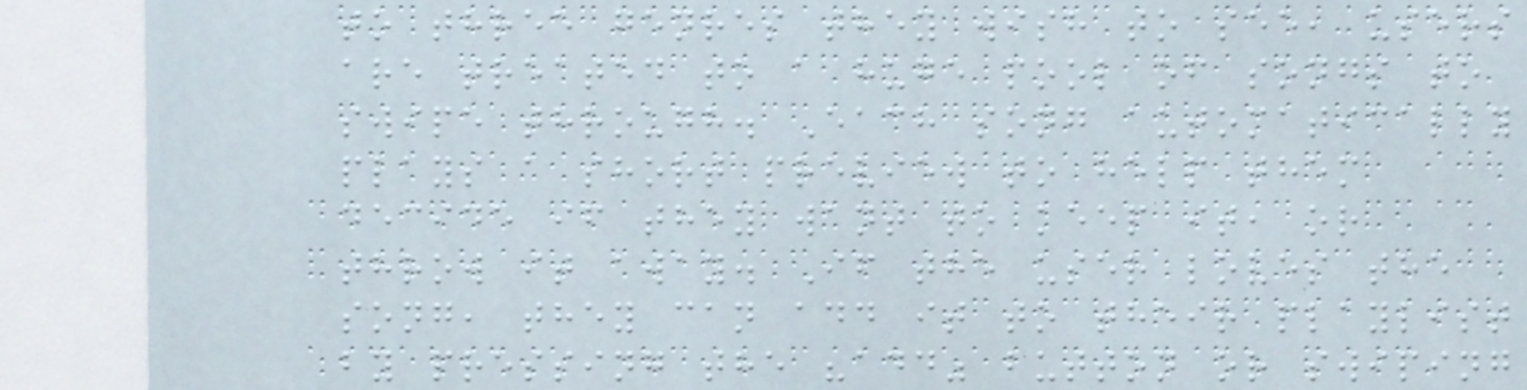to three genres they wish to see, users
are treated to a huge pool of songs to
swipe through. Each song automatically
plays a short preview to help them
decide if they want to keep it, or
throw it away. If the user loves the
song, they can add it to their playlist
by pressing the "add" button or swiping
